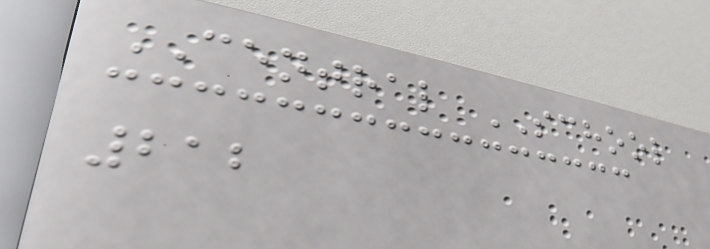CENTRAL SCHOOL
212
